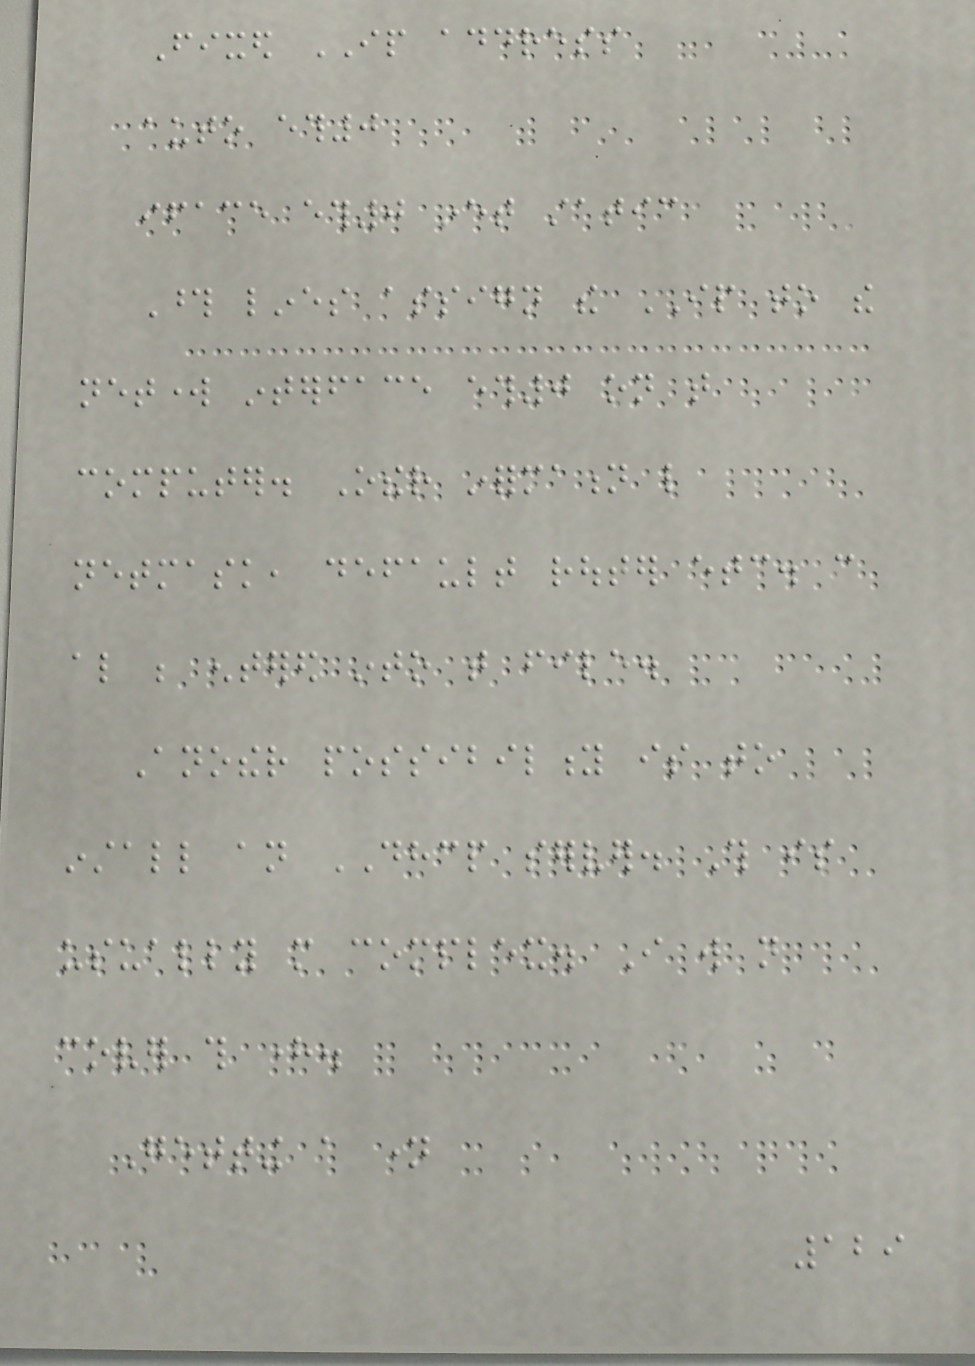Fixed IP address
auto eth0
iface eth0 inet static
Those lines assign the IP to the
network interface eth0 on that
computer. Other information like
netmask, default router etc. can
also be entered into that file.
Another possibility is to
install an DHCP server. This is
usually more complex. I will not
cover this here.
Getting a name
129
